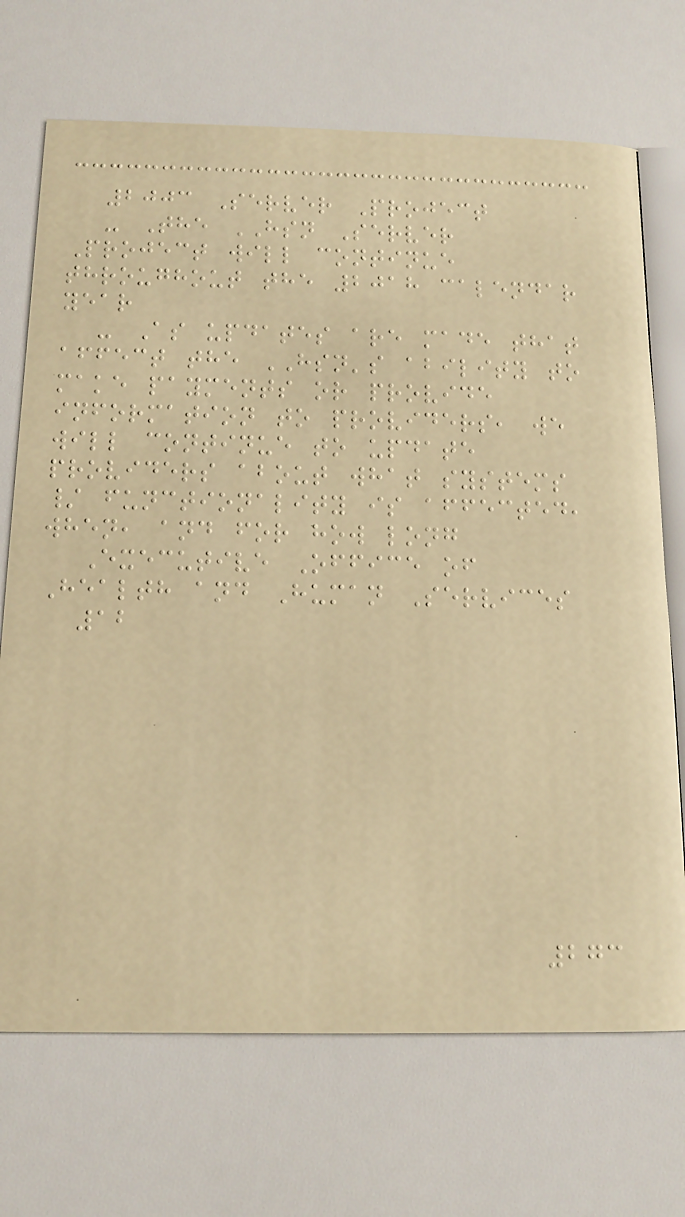2003 Server Project
- The HSN Server
Project will continue
throughout the 2018 calendar
year
- As updates are made that
affect the HSN's ability to
make payments or provide
information to providers, we
will continue to update
providers about what systems
/ functionality is affected,
when, and for how long
Executive Office of
Health and Human Services
12
273
